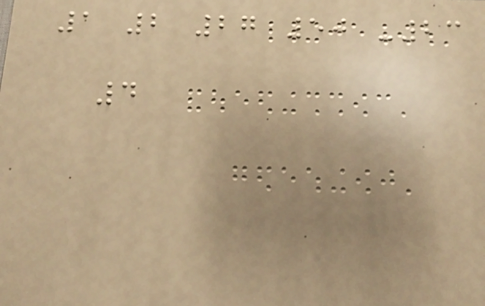1 2 27 50 -23
4
